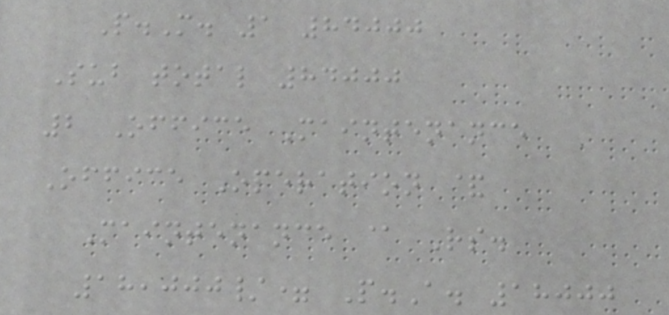P.M. 1 84000
Sub total 84000
2 Office Maintenance
Office Operation &
Maintenance @ Rs.
18,000/= P.A. 18000
